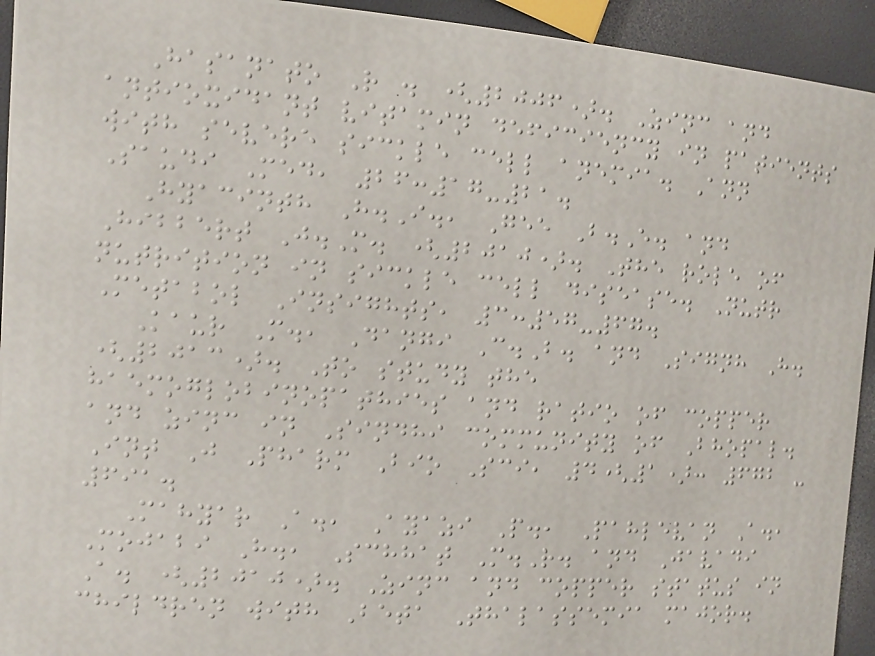Hasanato R . (2006). Zinc and
antioxidant vitamin deficiency in patients
with severe sickle cell anemia. Ann
Saudi Med, 26:17-21.
Hyacinth H.I., Gee B.E. and
Hibbert J.M. (2010). The role of
nutrition in sickle cell disease. Nutr
Metabol Insights, 3:57-67.
Kaur M., Dangi C.B. and Signh H.
(2013). To study the
haemoglobinopathies and ratio of copper
and zinc in Sindhi community of Bhopal.
Int J Pharm Bio Sci, 4(1): 672 -
691.
Mahyar A., Ayazi P., Pahlevan A.,
Mojabi H., Schhat M.R. and Javadi
A. (2010). Zinc and copper status in
children with Beta Thalassemia major.
